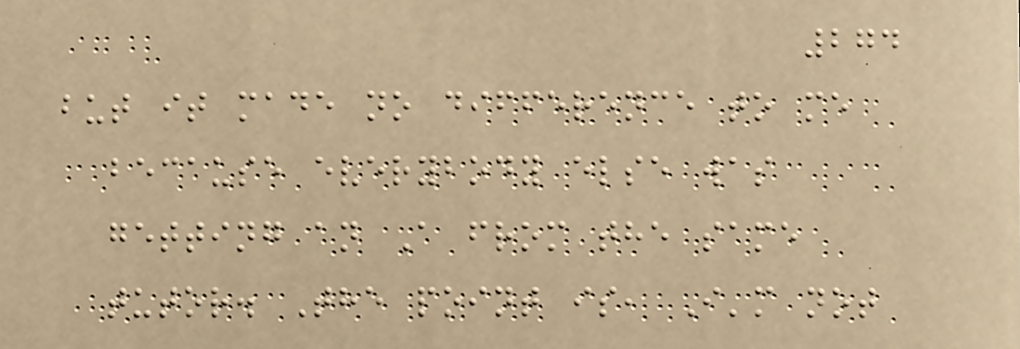274
but it made no difference to me
because everybody else was
getting an A from the same
tutor. The point is, I'm not
